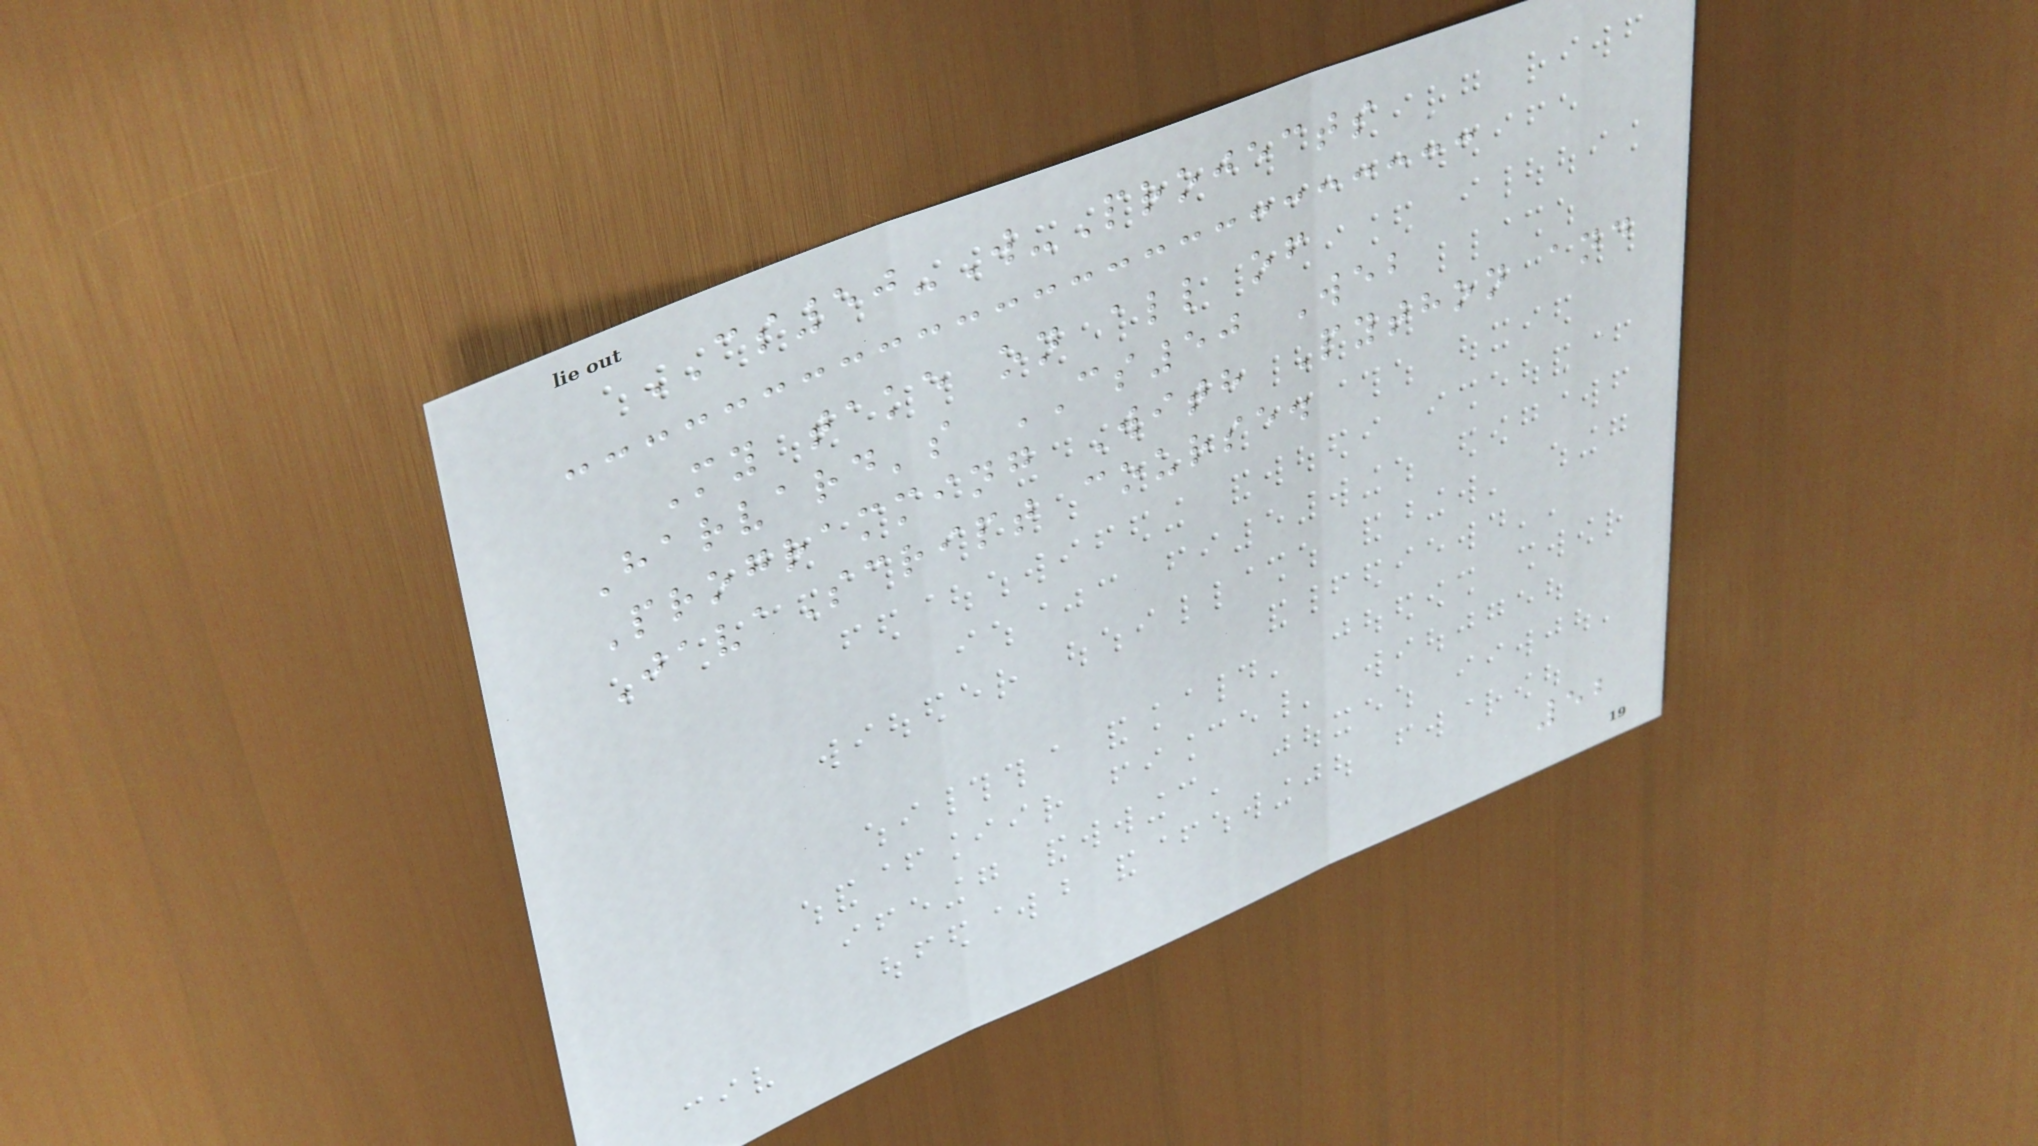CS50-W-Projects
My take on all of
Harvard's CS50 Web
Programming With Python and
JavaScript course.
52
